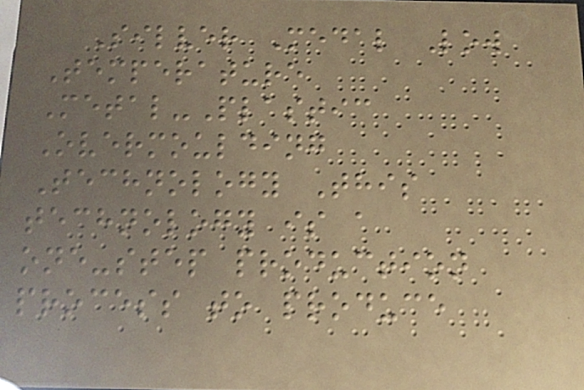Silver Medal Low
Temperature
Metal-Plastic
Overmoulding
Technology This
technology is a
one-step production
process to produce
